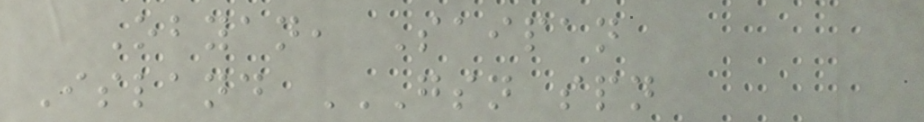Obyan, Saipan
Island GSN SPN
